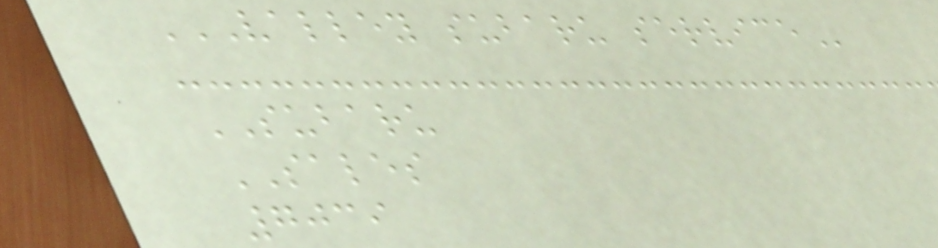VALLEY SUBARU SERVICE
SUBARU
SALES
7039
